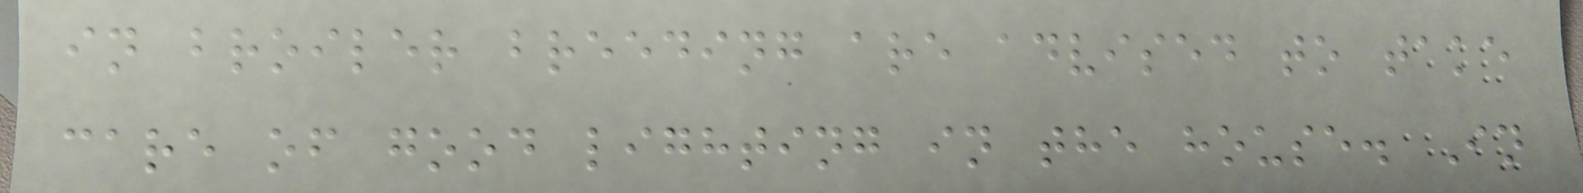in broiler breeding are advised to take
care of good lighting in the house. In
